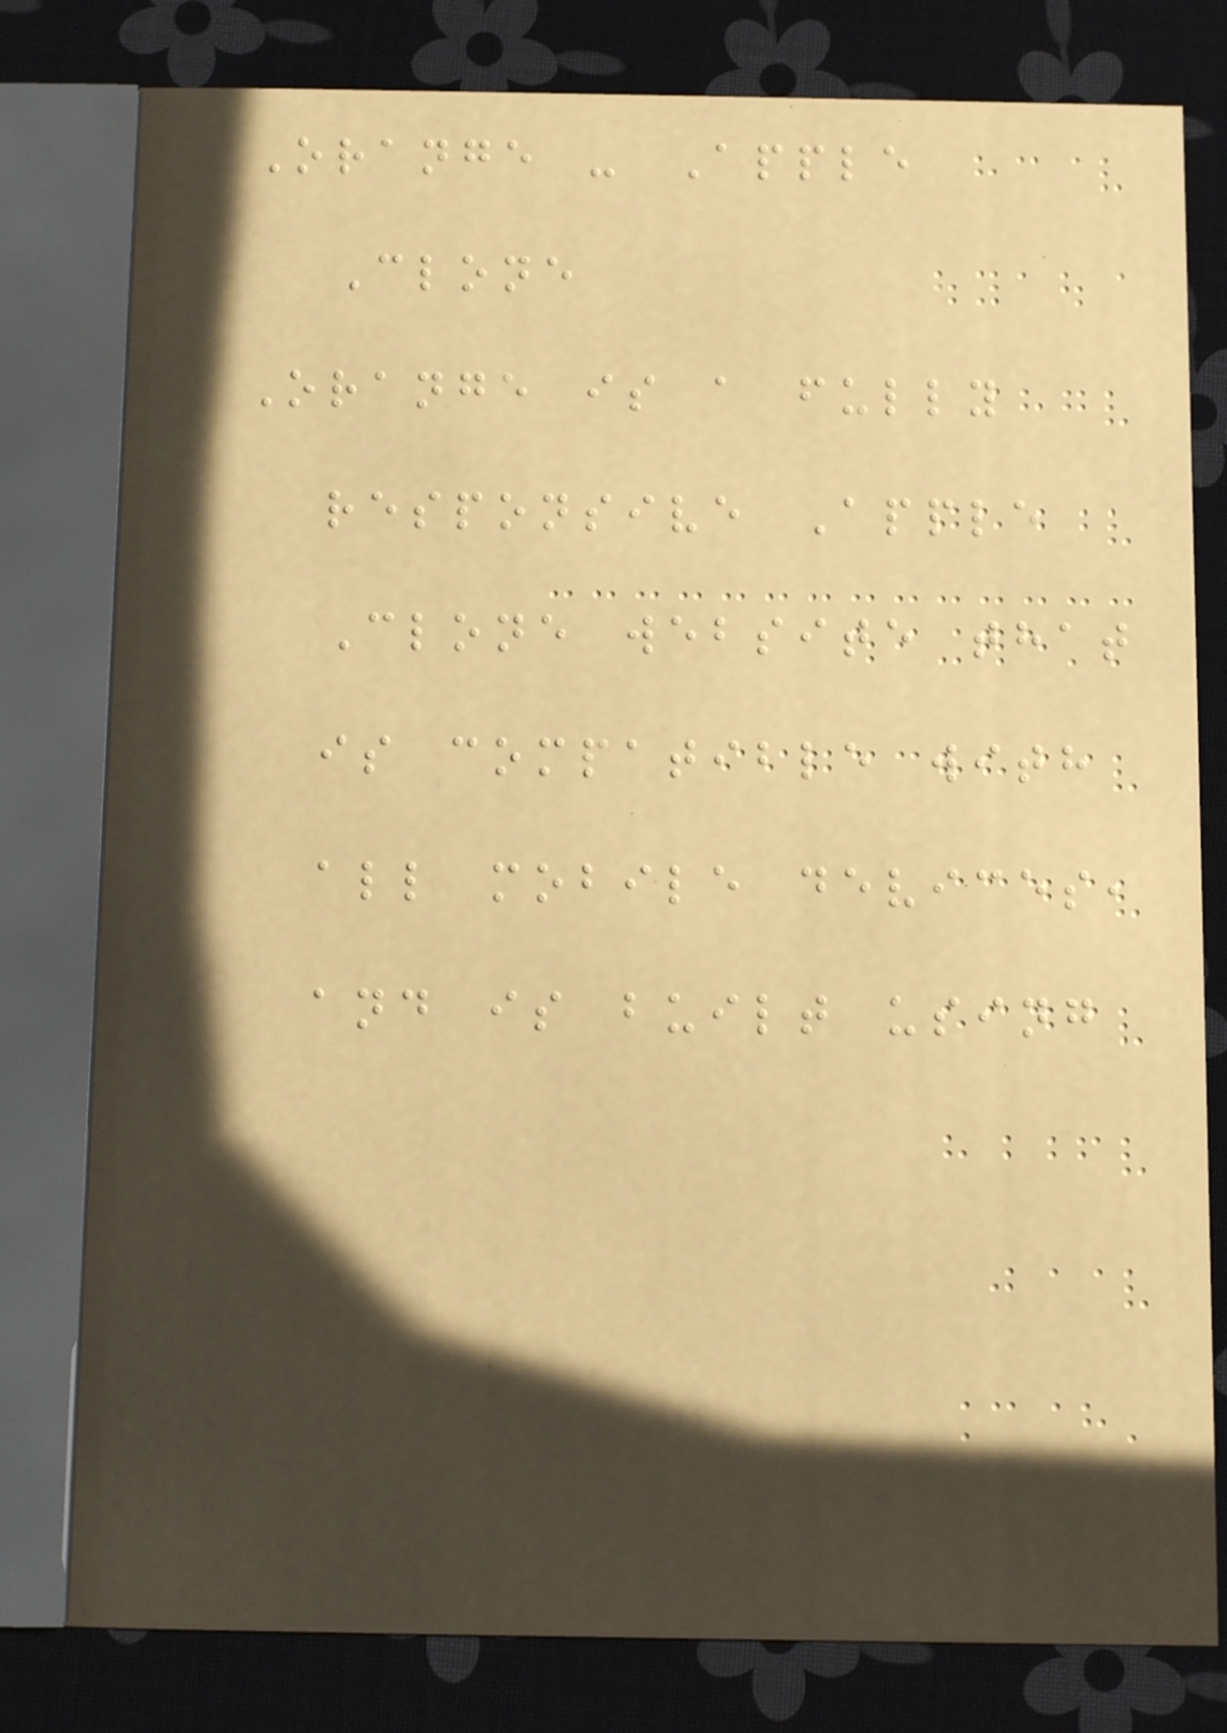Orange - Apple
Clone
Orange is a fully
responsive Apple
Clone website that
is compatible with
all mobile devices,
and is built using
